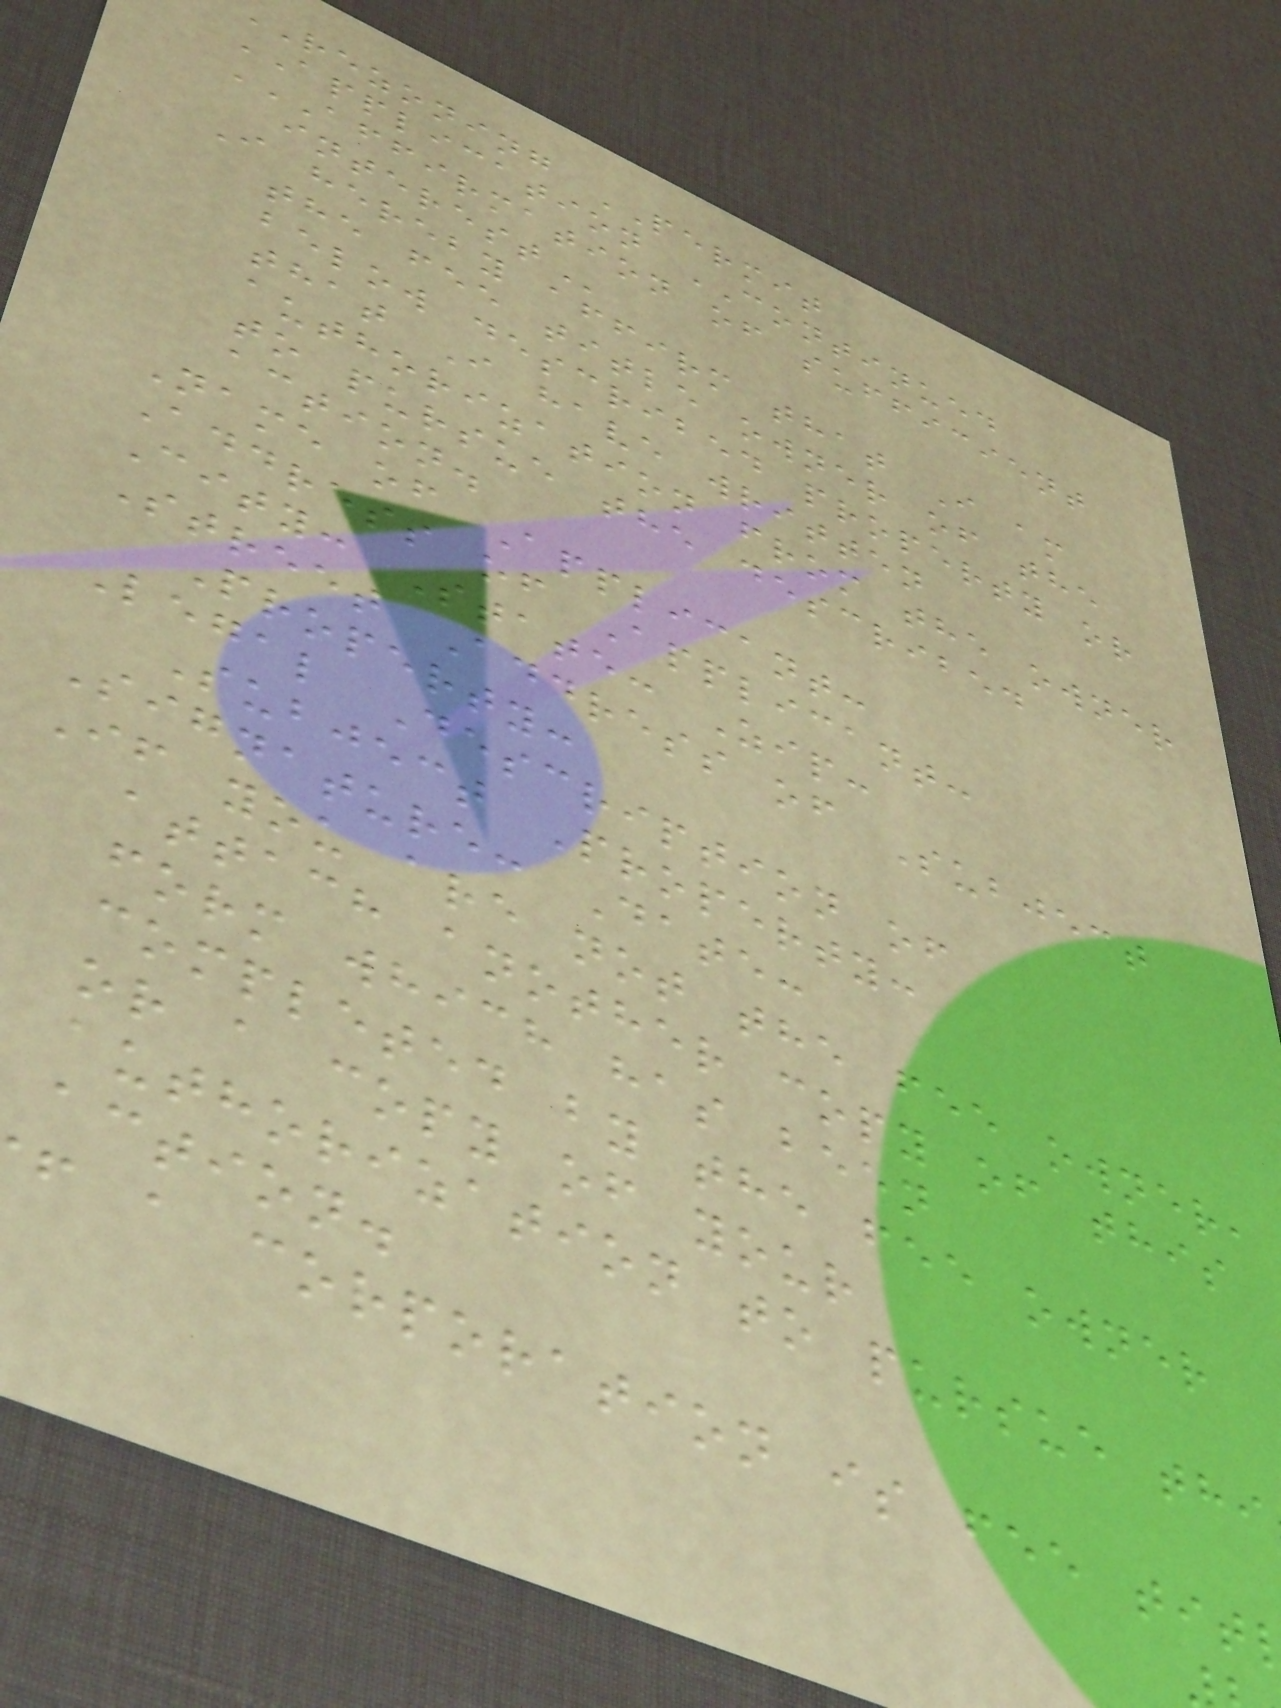rezoning PERMIT
APPLICATION CONTINUED
AFFIRMATION OF SUFFICIENT
I hereby affirm that I am
the fee title owner of the
below described property or
that I have written
authorization from the owner
to pursue the described
action.
Name of Applicant:
Address of Applicant:
City: State: Zip:
Street Address of Subject
Property:
Legal Description of
Subject Property:
Signature: Date:
If you are not the fee owner,
attach another copy of this
form which has been
completed by the fee owner
or a copy of your
authorization to pursue thi
action.
f a corporation is fee tit
